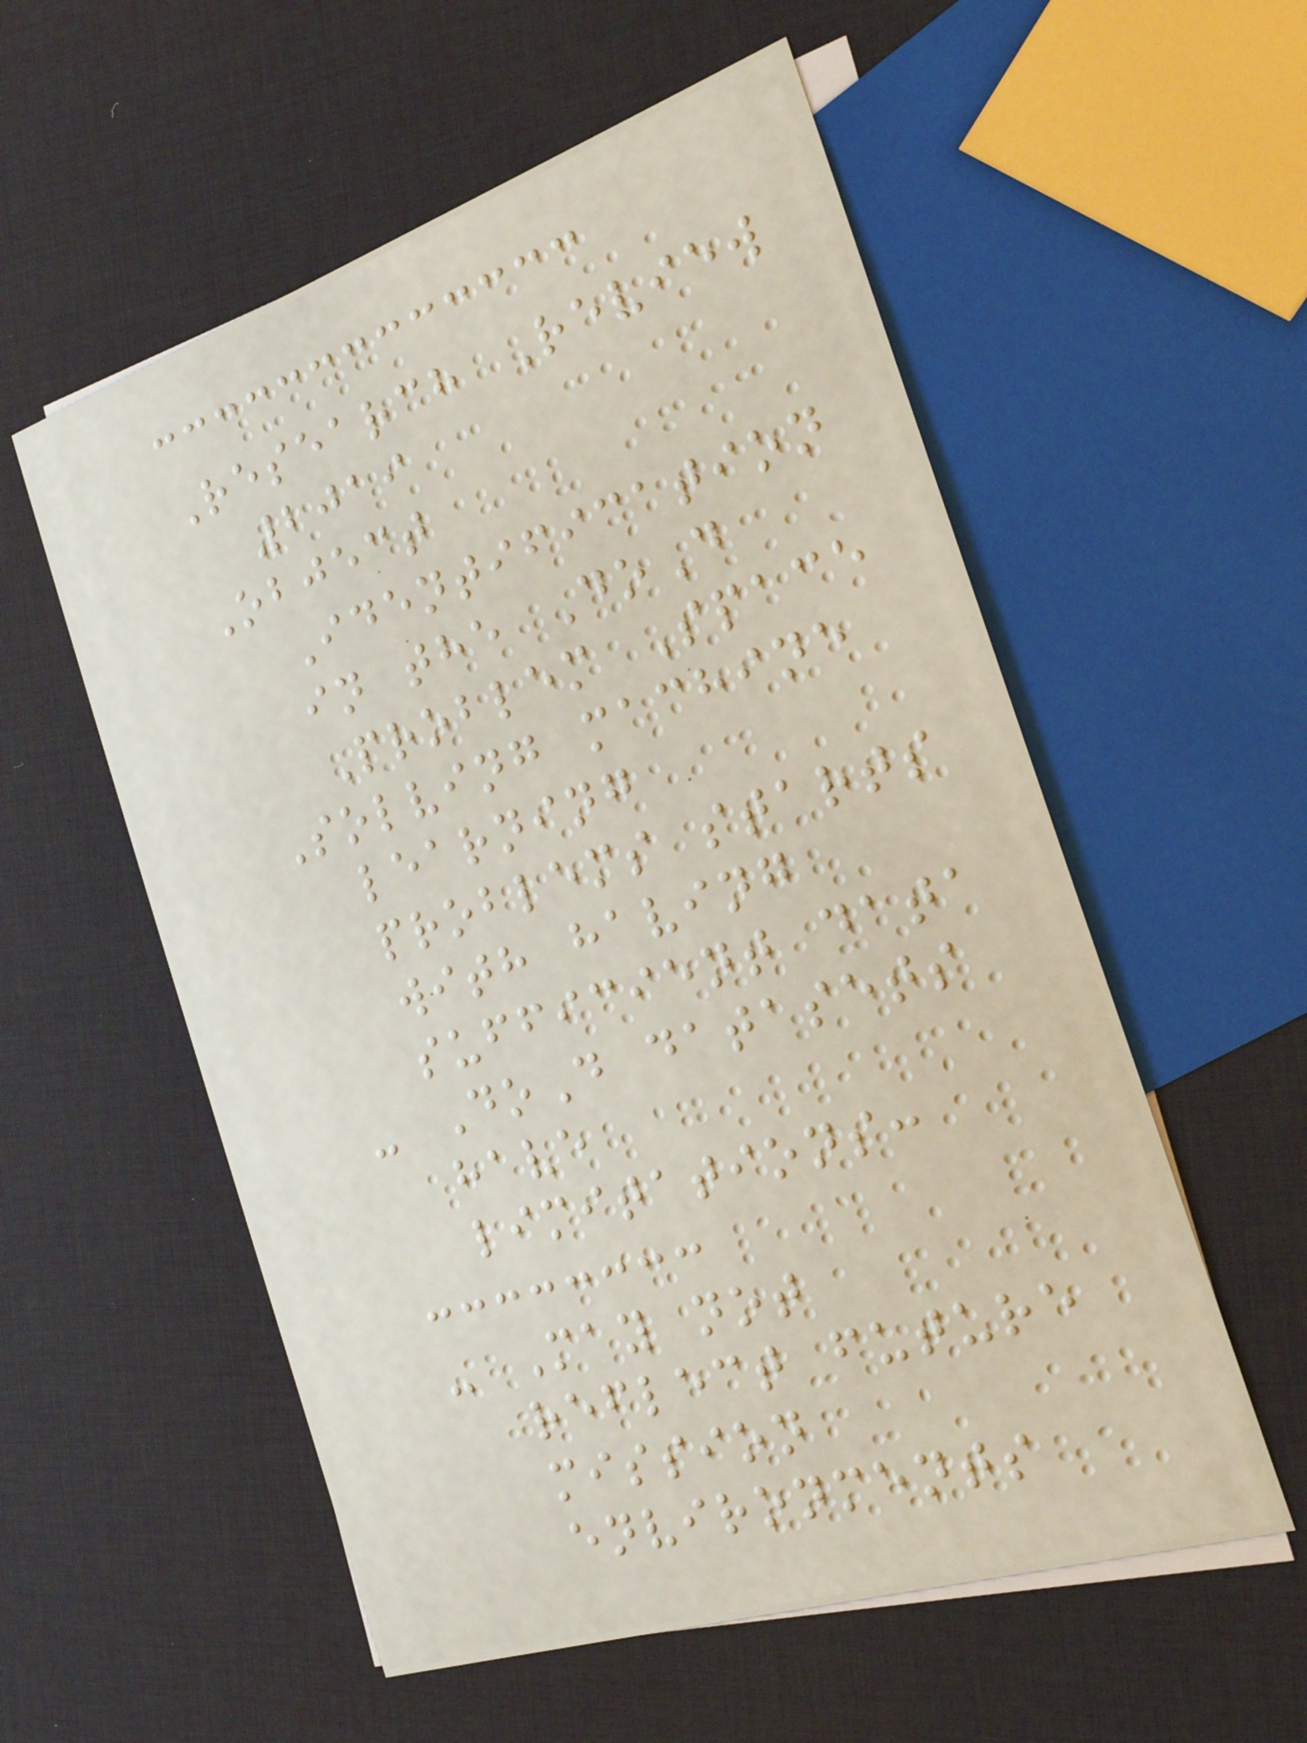Research Review
2019
Object
Identification
in the DoD
Problem Space
Solving machine
learning
problems starts
with having
sufficient data
- DoD datasets
have
limitations:
- May not
reflect future
mission
environments
